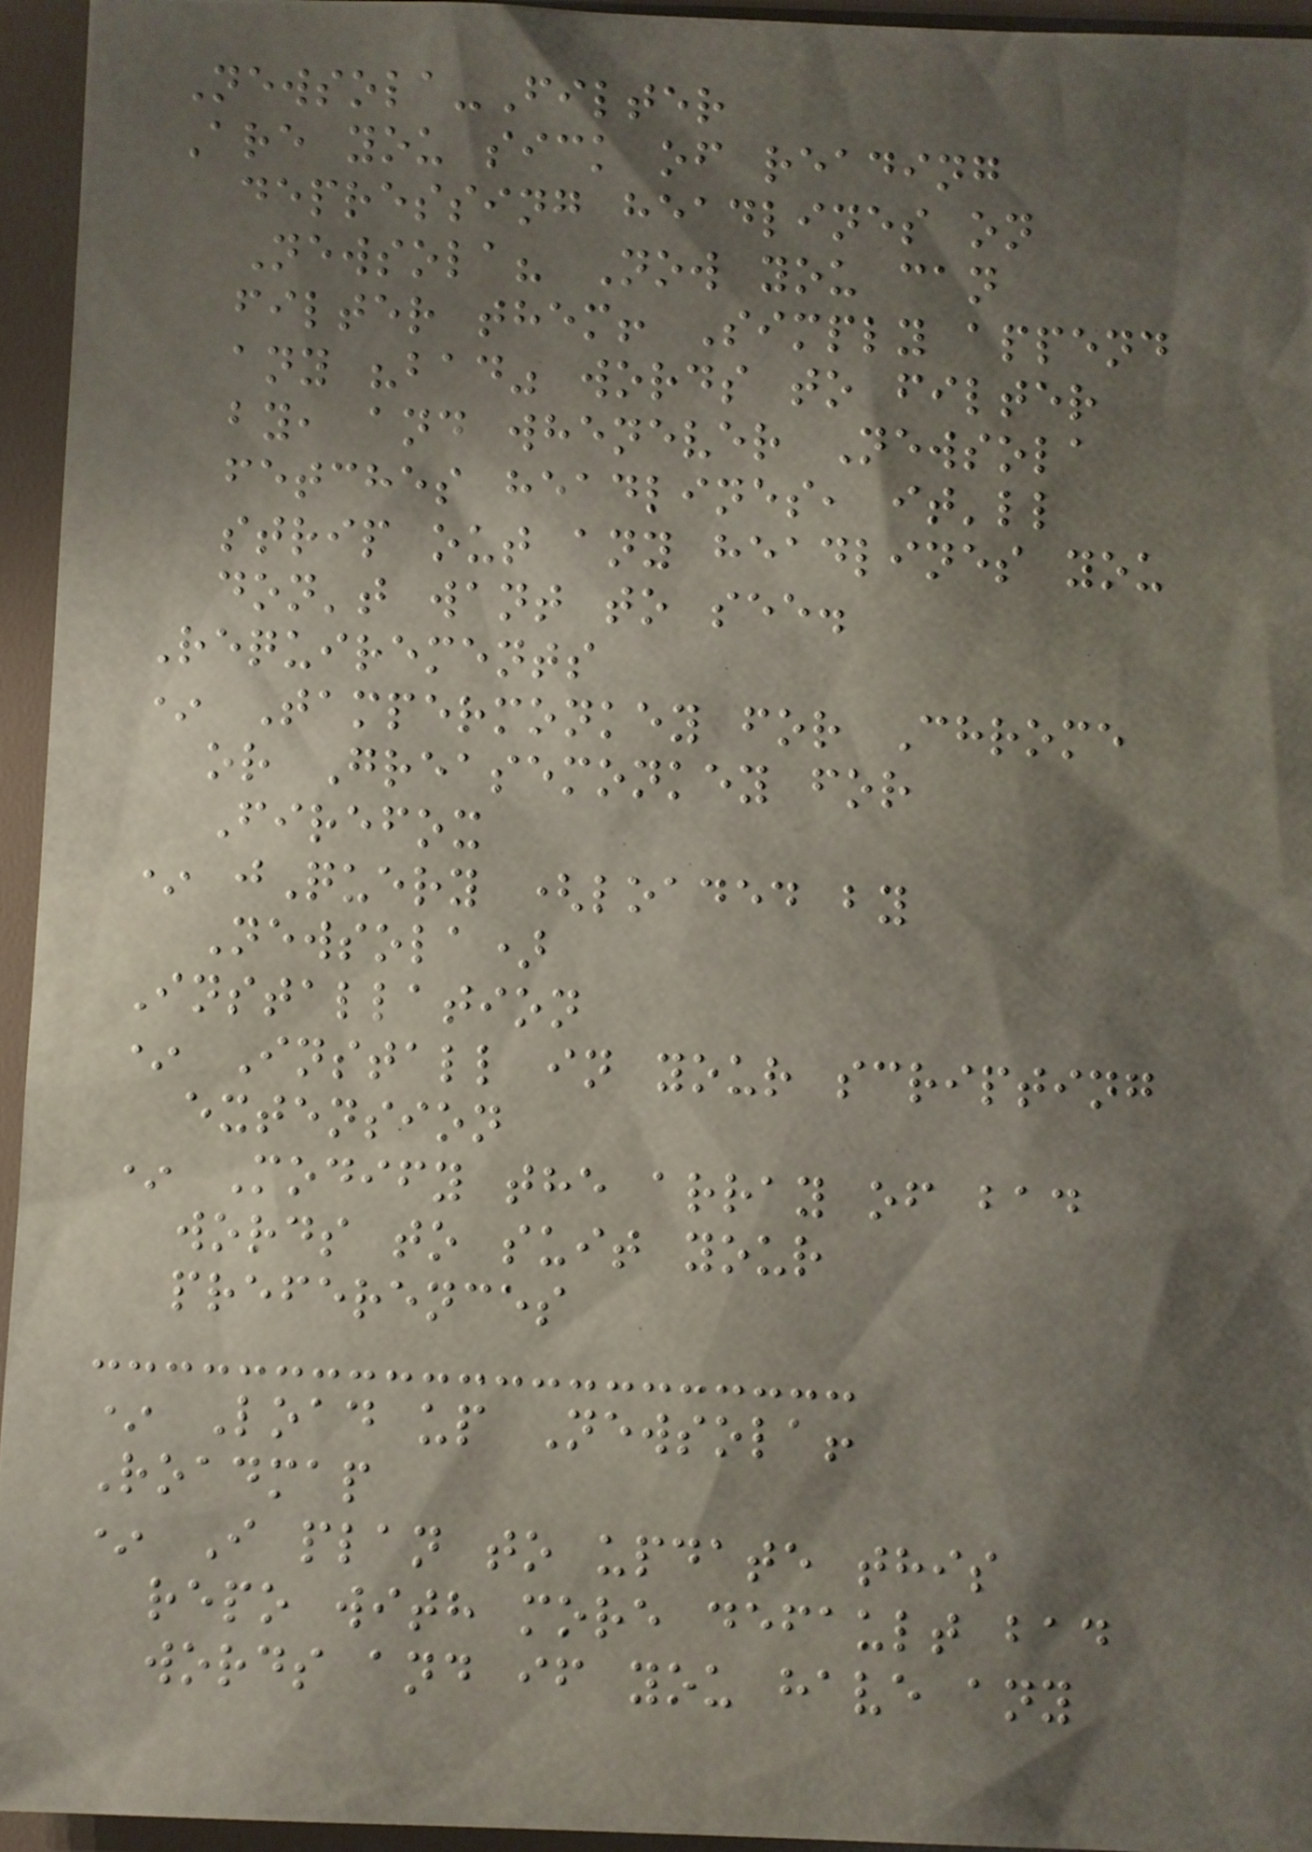Newsola-Filter
Are you sick of reading
depressing headlines on
Newsola? Now you can
filter them! Simply append
any "bad" words to filter
by, and whenever Newsola
fetches headlines, it'll
strip out any headlines you
don't want to see.
Requirements
* Tampermonkey for Chrome
or Greasemonkey for
Firefox
* jQuery (loaded by
Newsola)
Installation
* Install in your scripting
extension
* Modify the array of bad
words to suit your
preferences
* Load up Newsola!
Roadmap
* I plan to update this
repo with more default bad
words and if you have any
